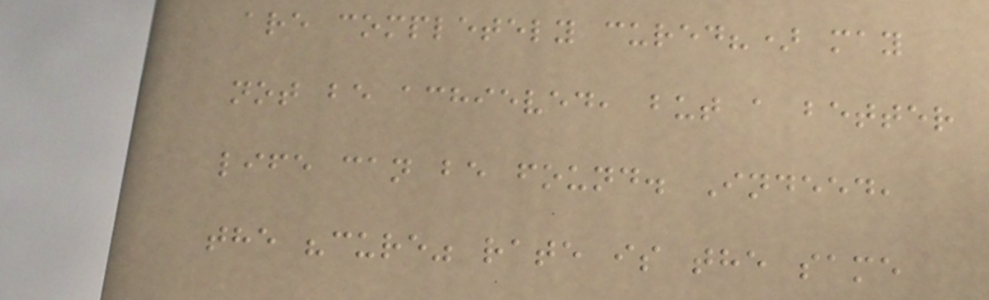are completely cured?) may
not be achieved, but a better
life can be found. Indeed,
the "cure" rate is the same
